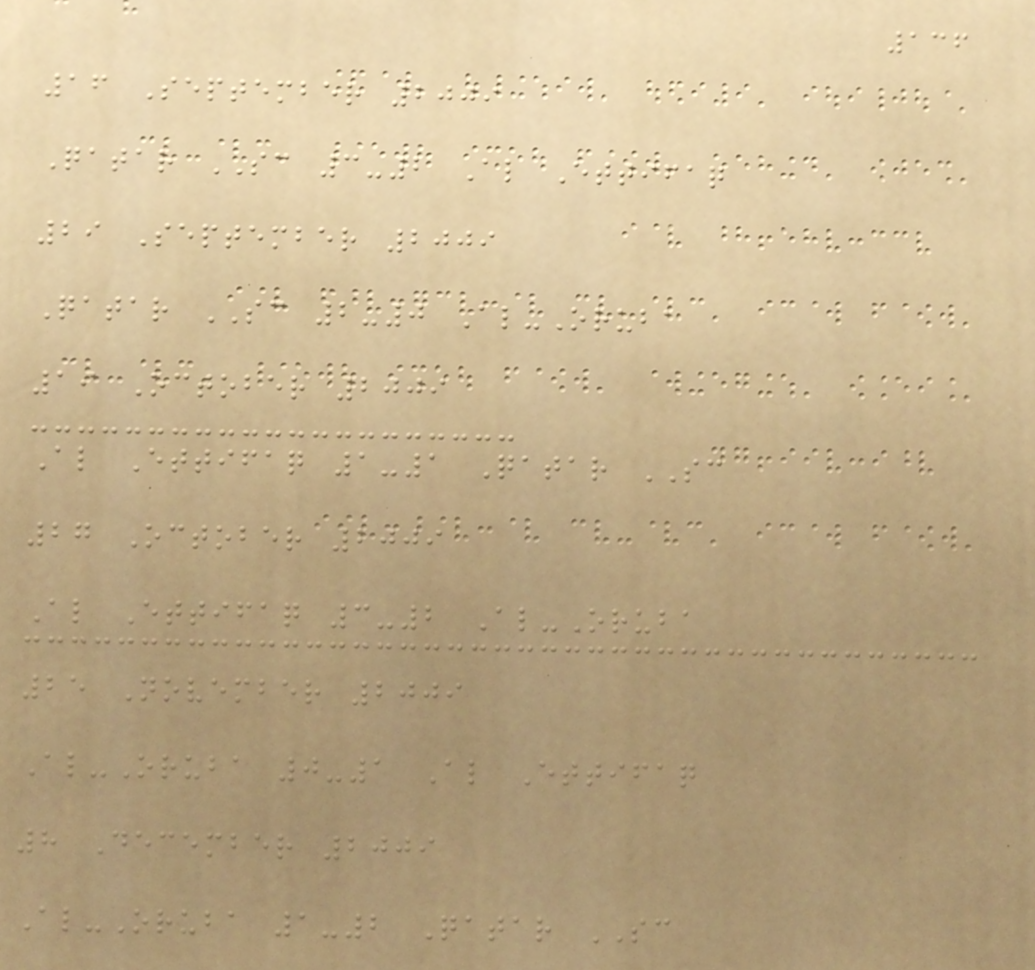136
16 September 2009
Qatar SC 3-2 Al Ettifaq
29 September 2009
Qatar SC 2-0 Al-Oruba
19 October 2009
Al Ettifaq 1-1 Qatar SC
27 October 2009
Al Ettifaq 3-2 Al-Oruba
25 November 2009
Al-Oruba 0-1 Al Ettifaq
8 December 2009
Al-Oruba 1-2 Qatar SC
